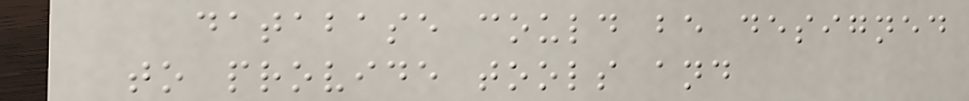database could be designed
to provide tools and
